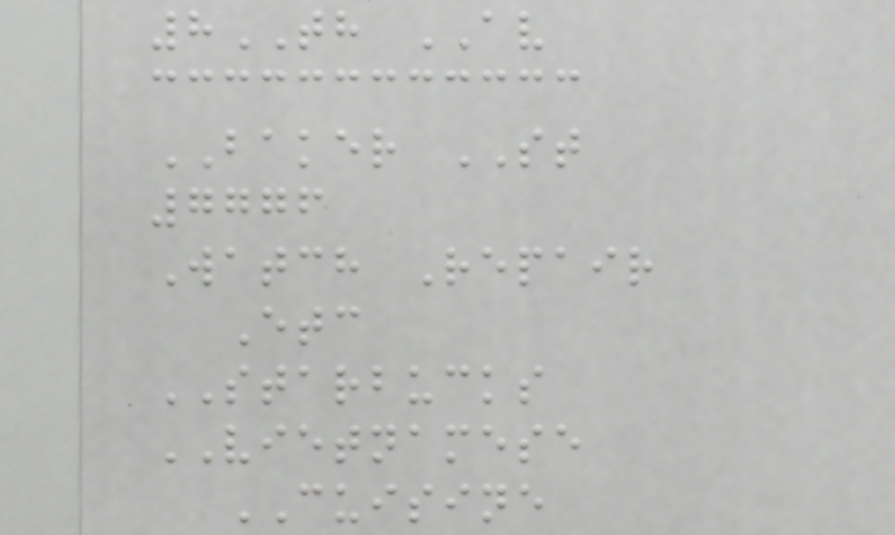8TH AV
BAKER ST
7776
Watch Repair
Etc
STARBUCKS
VIETNAMESE
CUISINE
